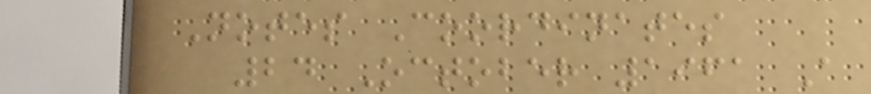Notes Coordinates
24 October 1961 A
